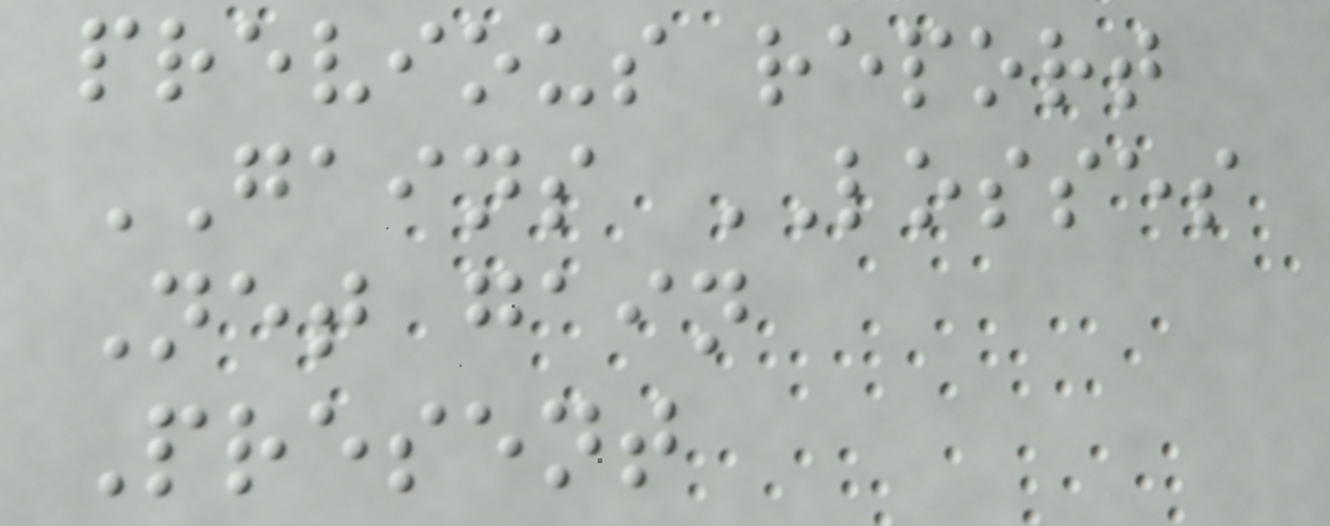previous report
GAINS LOSSES
Net gain
Present
